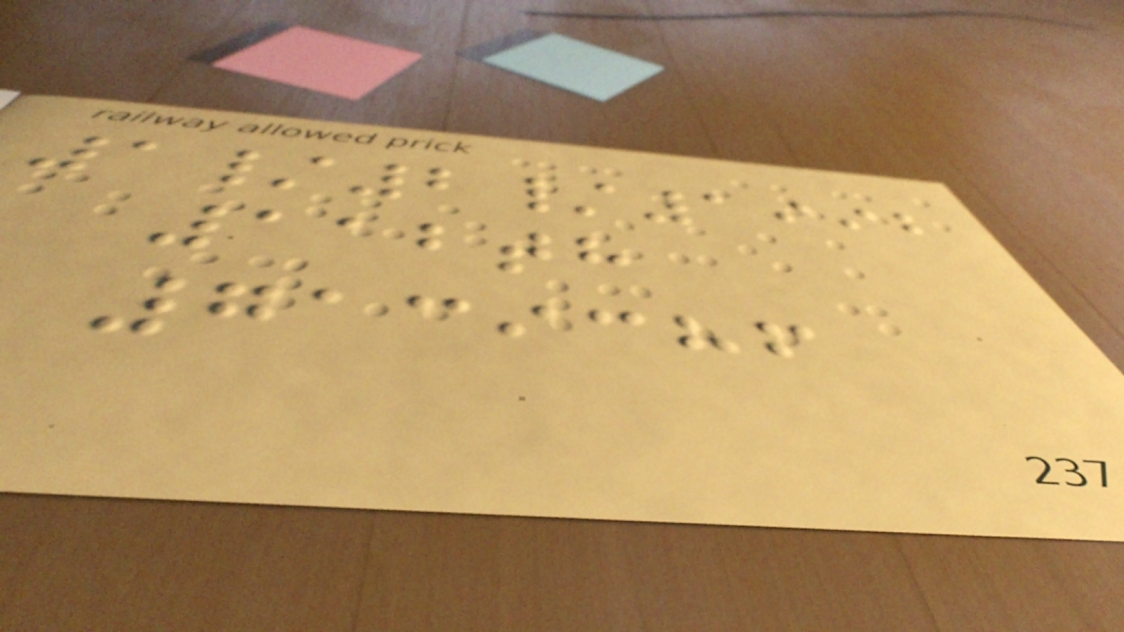1/2/1992
112th
7139386
